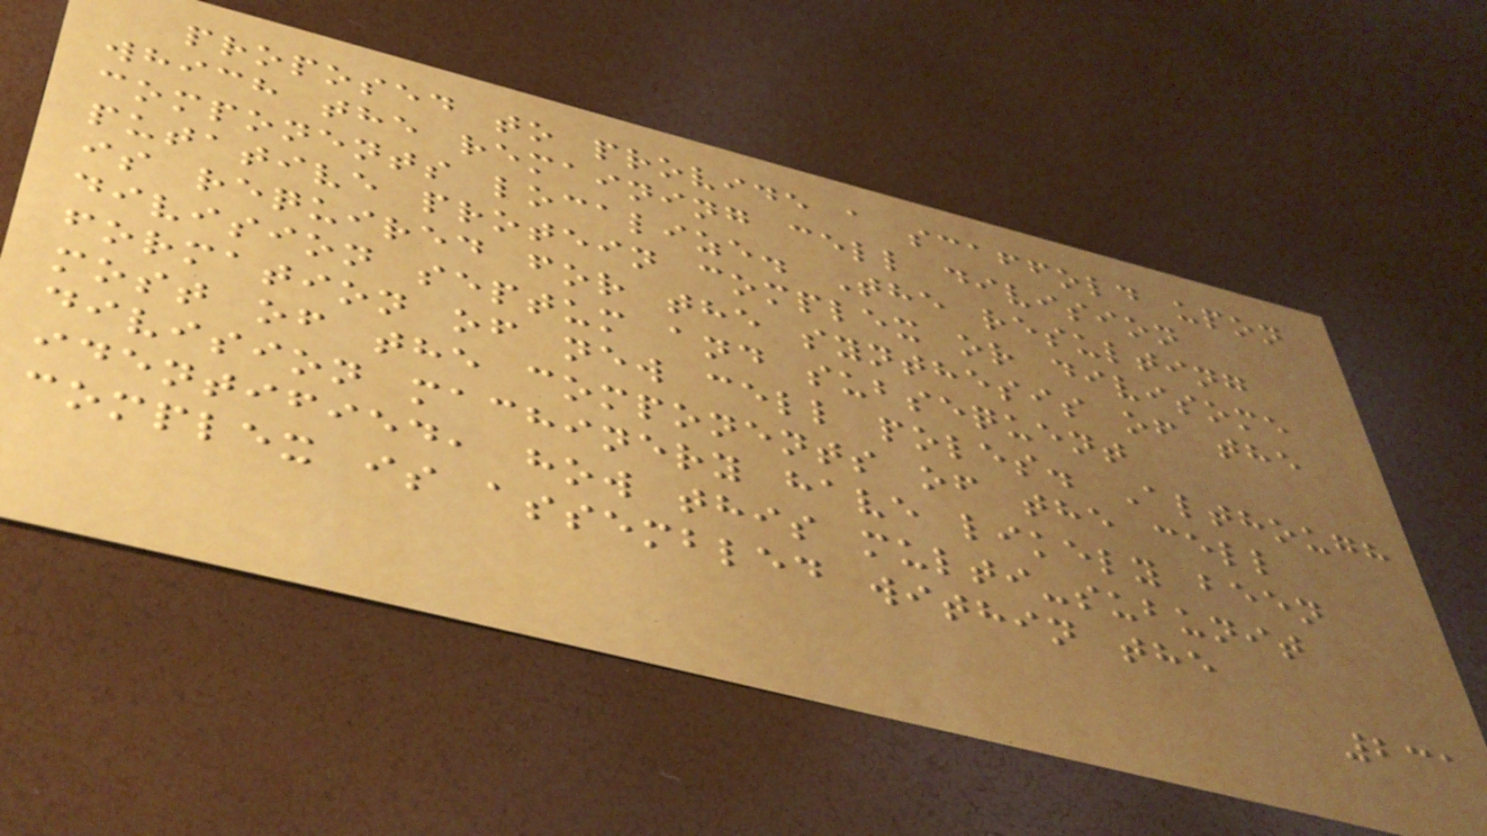proposed to provide a scaffold upon
which the remaining cell division
components localize. The resulting
putative protein complex or divisome
is required for the synthesis of the
division septum and subsequent
formation of new cell poles. Although
most of the components of the cell
division machinery have likely been
identified, how this multi-subunit
complex is assembled within the
231
